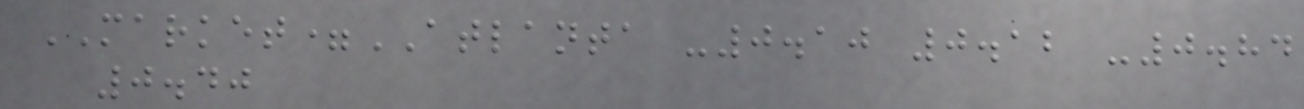MARKET=ATLANTA -0.10 0.12 -0.84
0.40
